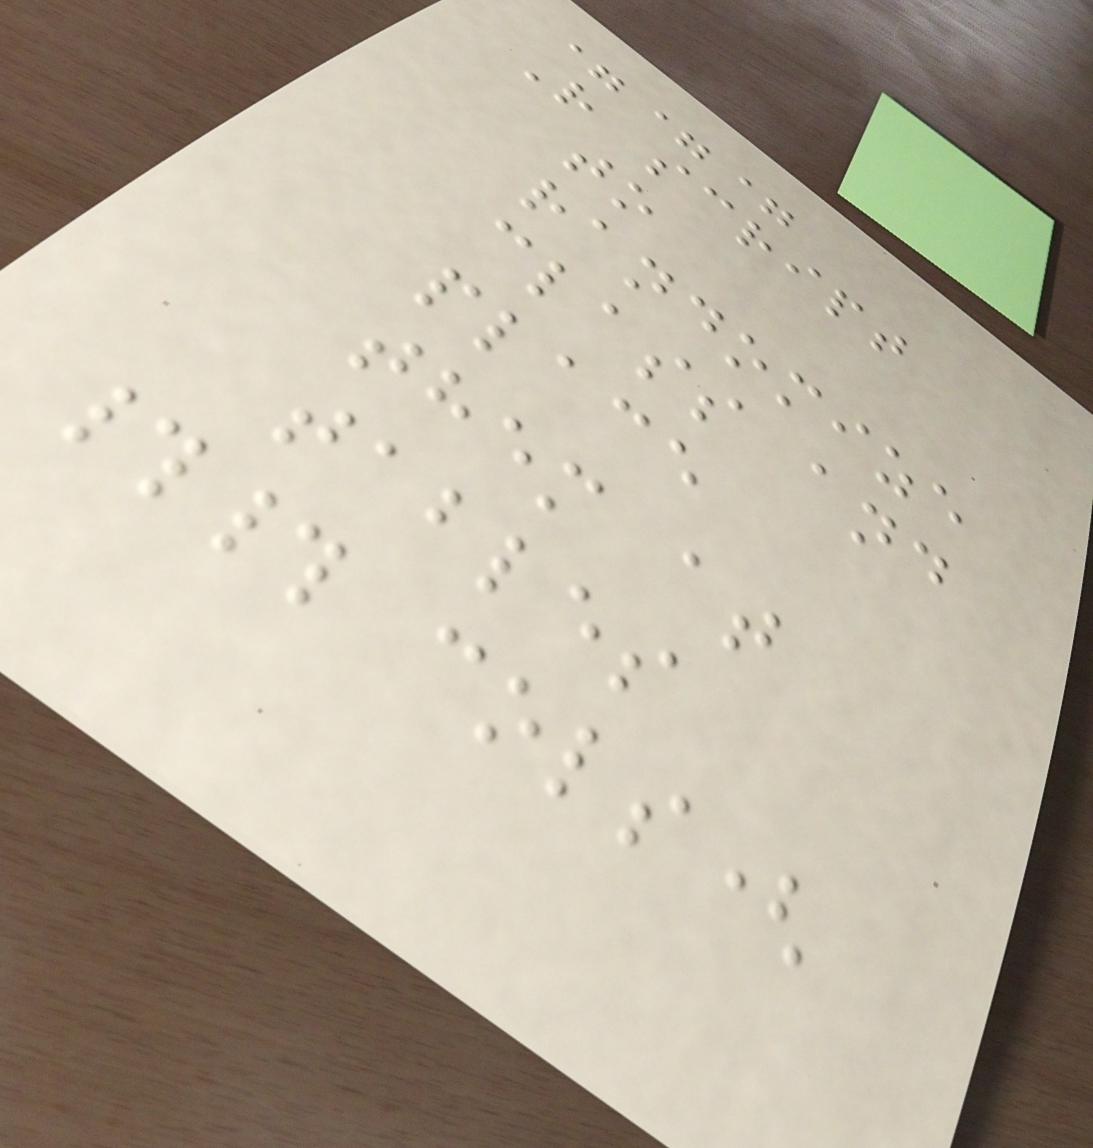===
R script
to
randomize
class and
place
them at
tables
## cols(
